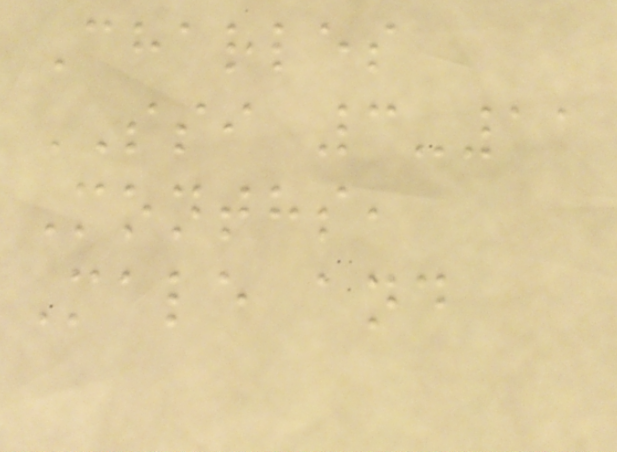Charles
SSI 3-11
Months,
Male and
